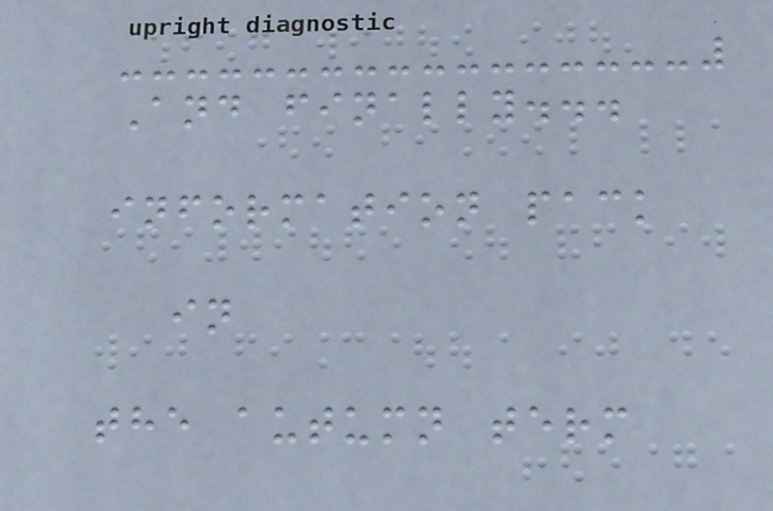And finally...
information pack
in
the autumn term
